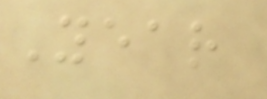Year
